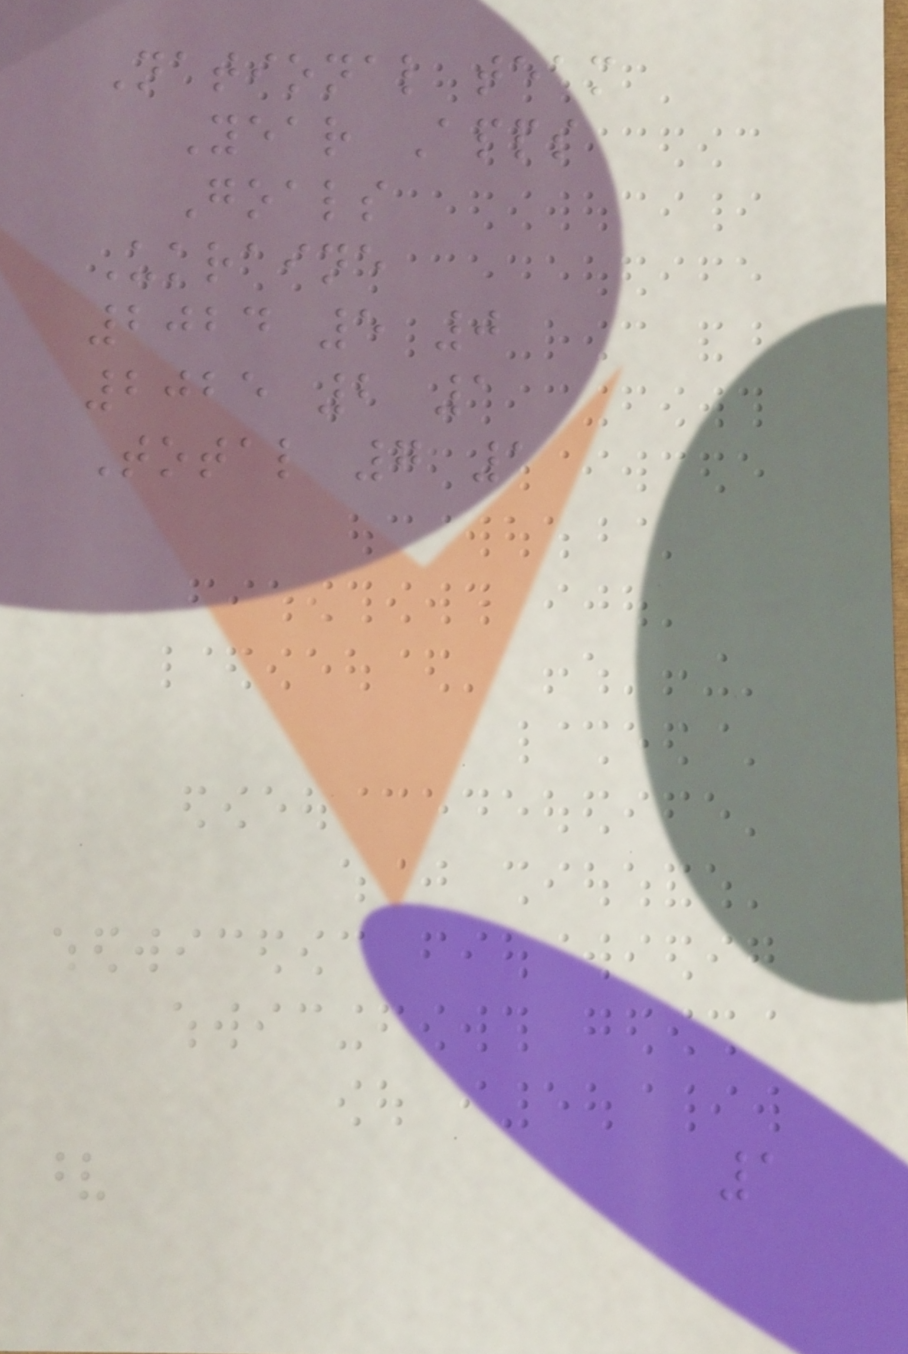National team
Year Apps
Goals
Ukraine
2024 5 0
2025 2 1
Total 7 1
1
